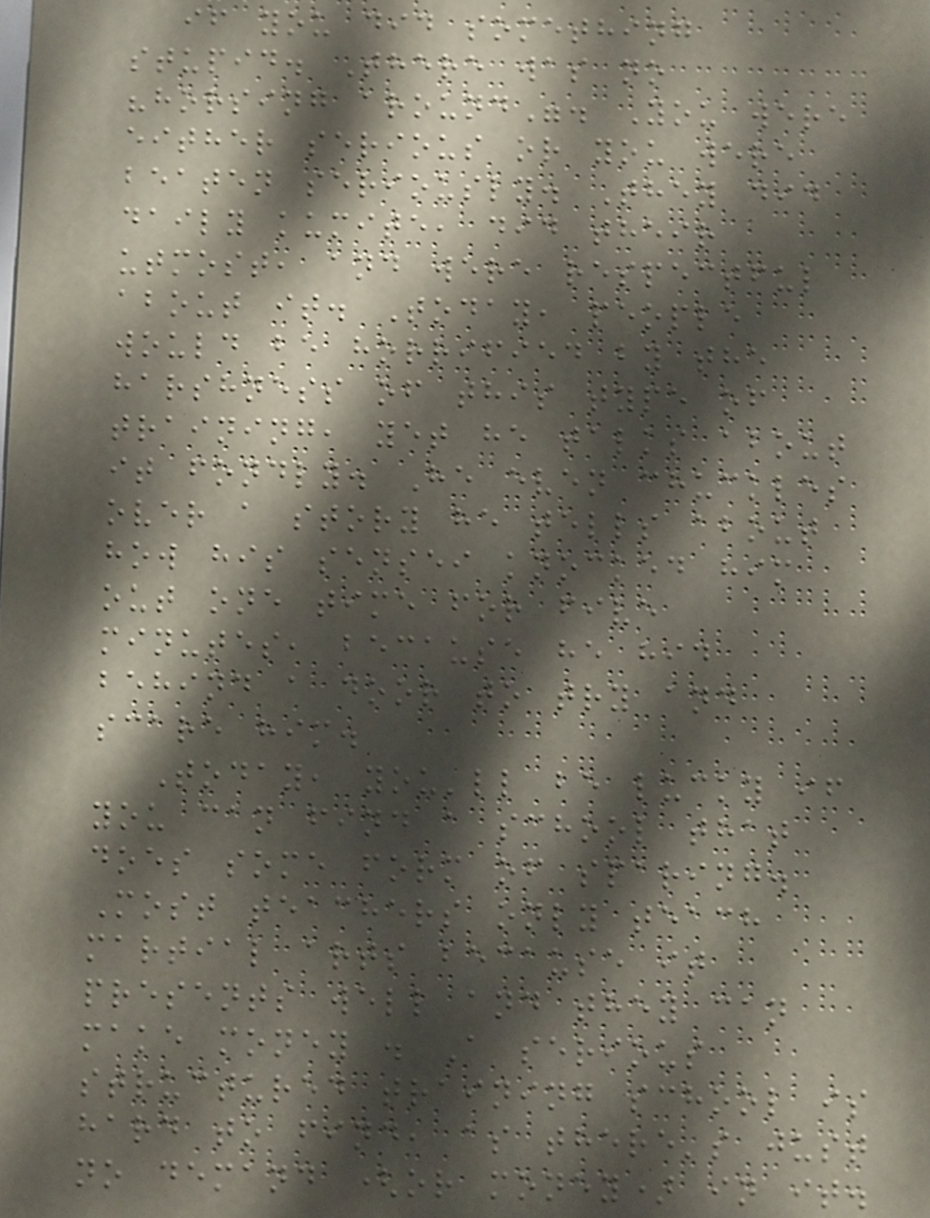if you did something
stupid. There was no
"horsing around". You were
either serious or you were
beaten seriously. They did
daily kumite, did their
utmost, and were respectful
about it. Today, people
would be horrified by the
harshness of this type of
training, yet he talks about
it fondly. He even chuckles
over a story he tells about
how his sensei knocked him
out one time for five
minutes, because he hid
behind a door to try and
scare him.
Today, you'll be lucky if
you can find a school that
does some form of sparing.
Most teachers only teach
martial arts because it
presents well and they can
make money . A serious
structured training school is
hard to find, as there's just
no demand (or money) in it.
